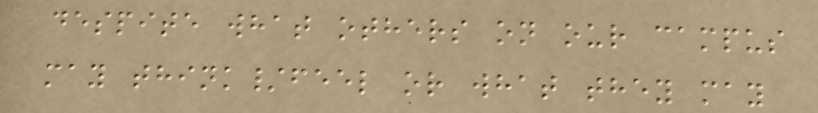despite what others on our campus
may think/feel or what they may
